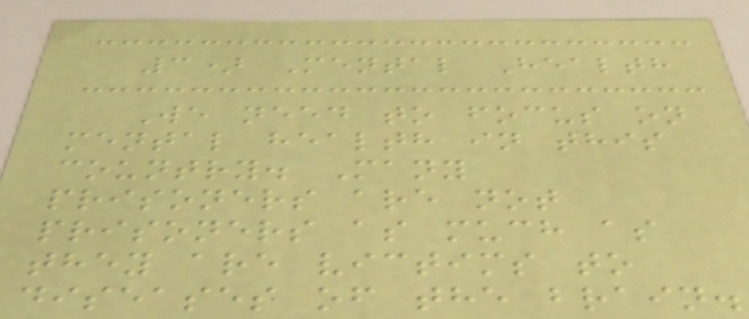3) Mental Health
We need to focus on
mental health in this
country. Many
prisoners are not
prisoners as much as
they are victims to
diseases of the brain.
